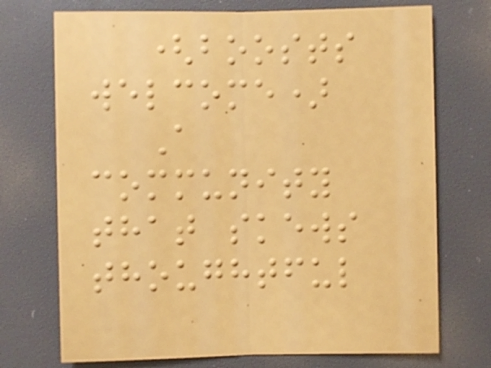(boosts
welcome)
A
community
that skews
thoughtful
